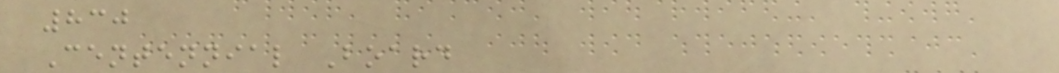830
Centennial Board
